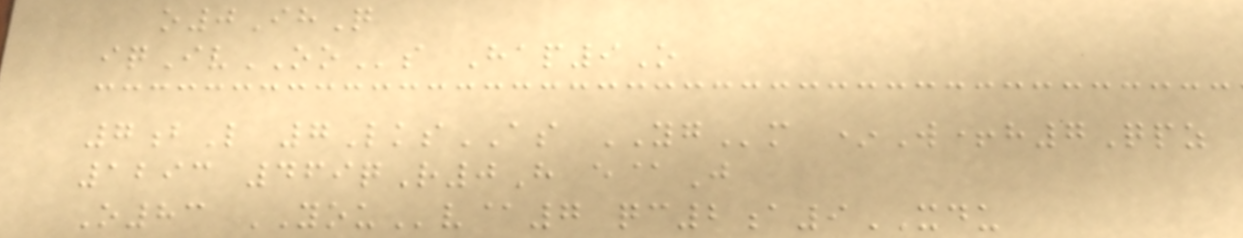o0IhQ
iqIvOOs Hap9O
7bL 7LksAS YGm *W+h7Qpz
1293 469qR0H e@J
O83 YOUv@7 qc2a9XDU
